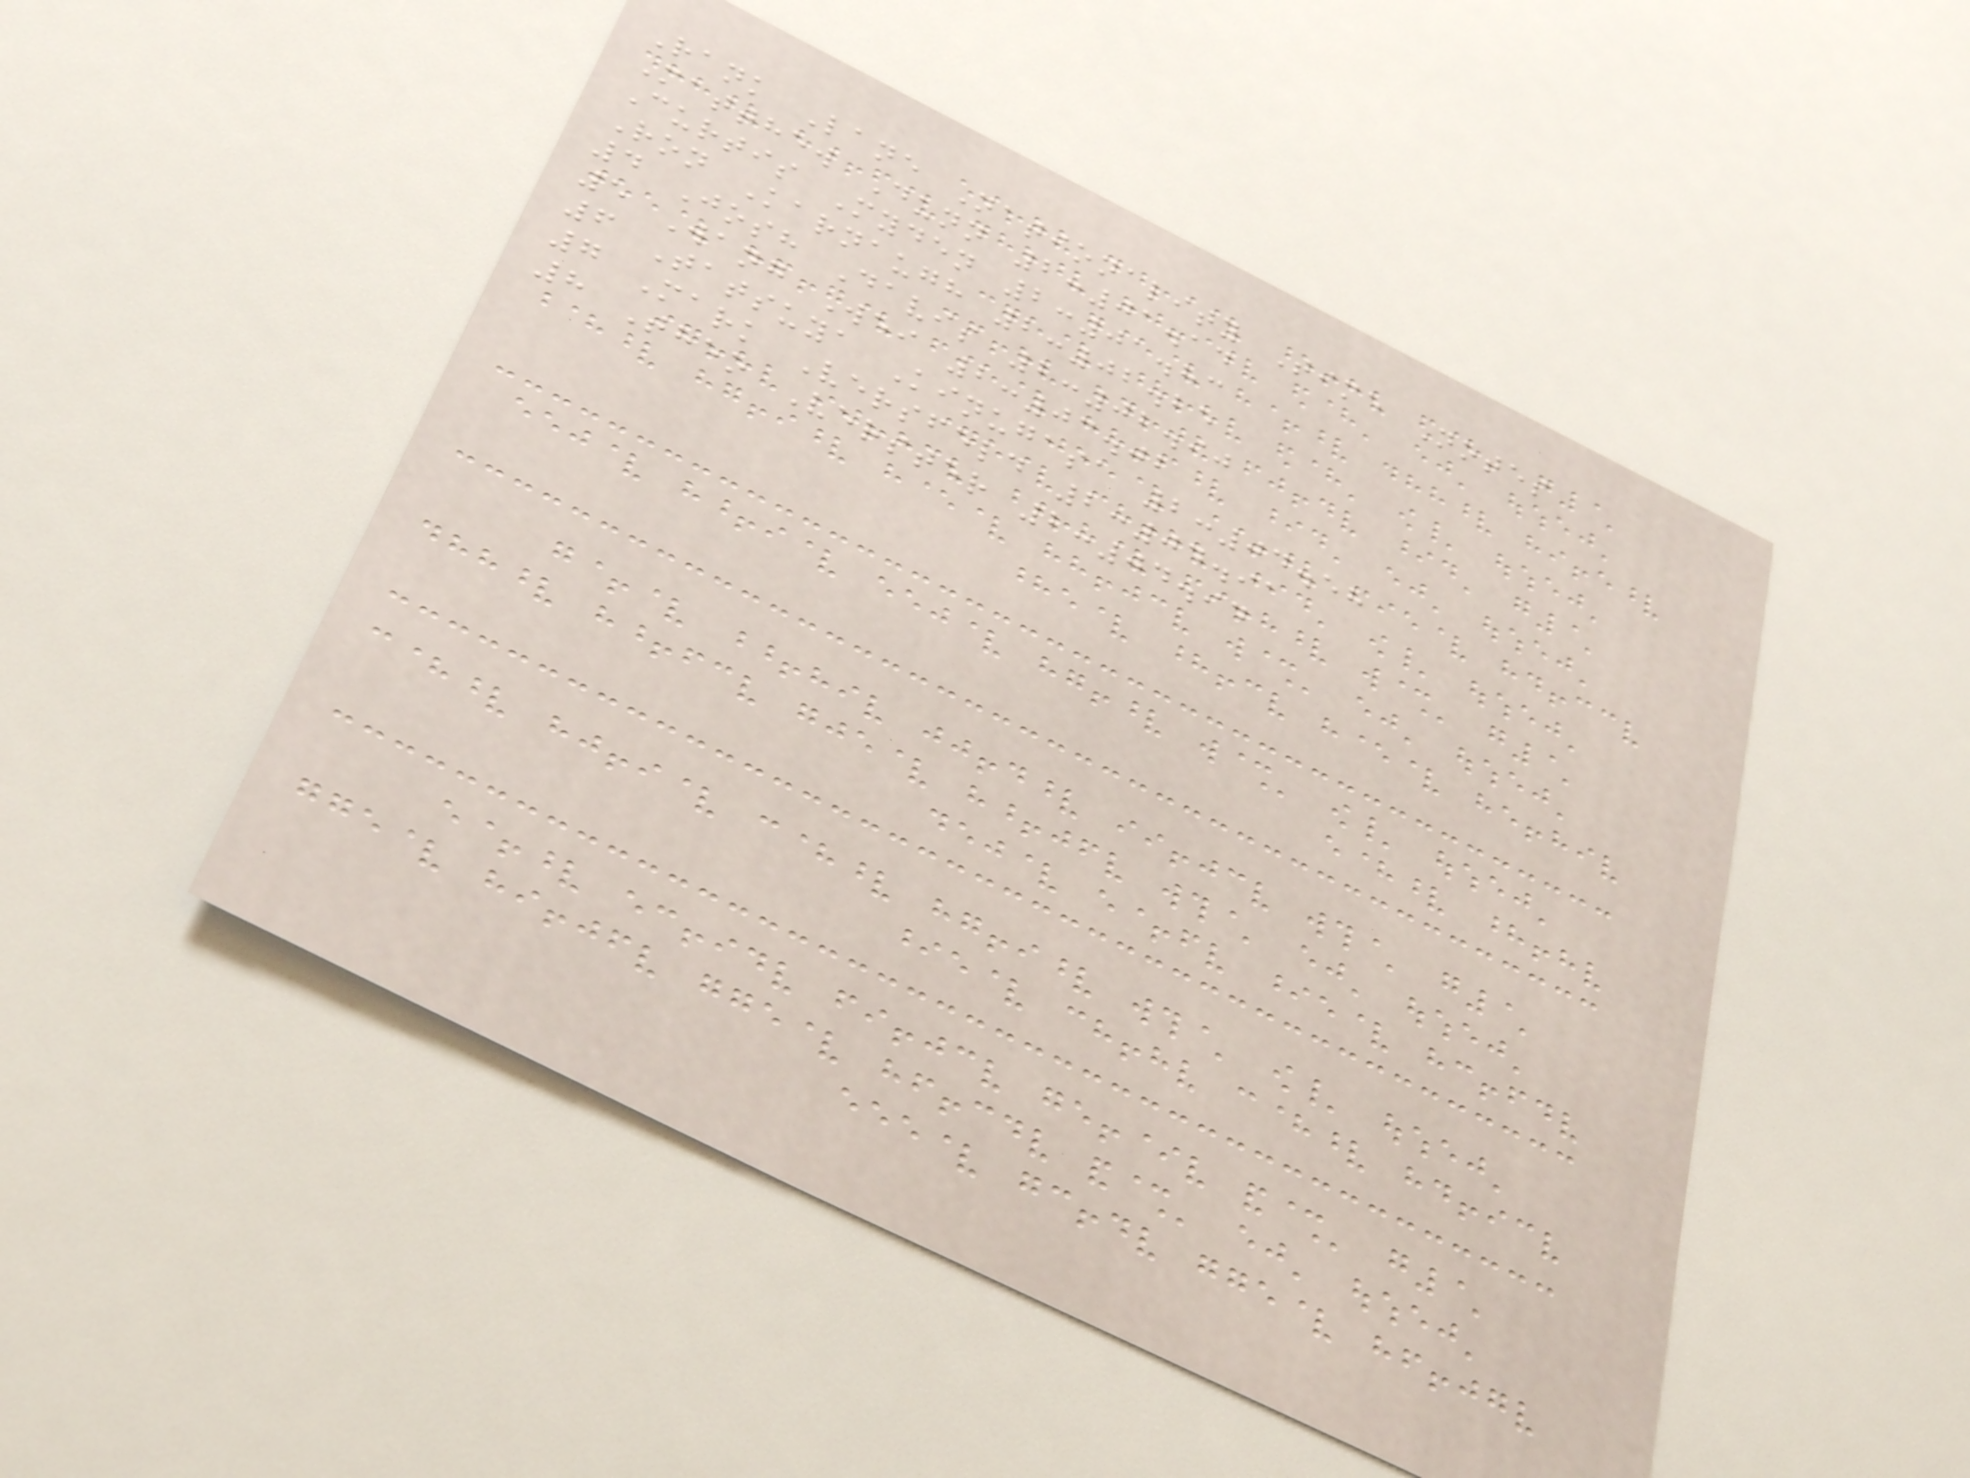Rank Lane Nationality Time Notes
Matthew Dunn 2:01.14
Curtis Myden 2:01.83
Ron Karnaugh 2:02.25
4 Josh Davis 2:02.90
5 Wang Wei 2:03.02
6 Tatsuya Kinugasa 2:04.58
7 Mark Versfeld 2:04.91
8 Theo Verster 2:04.94
